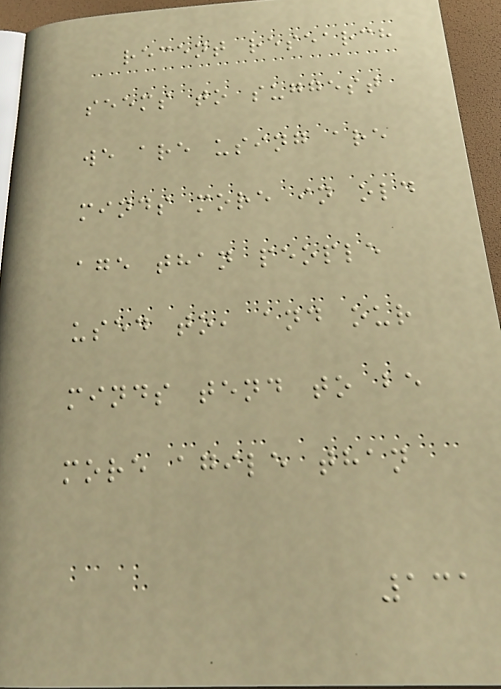recent research
seems to suggest
we are using are
minds more in old
age than people
used to, and our
minds tend to be
more agile than
131
